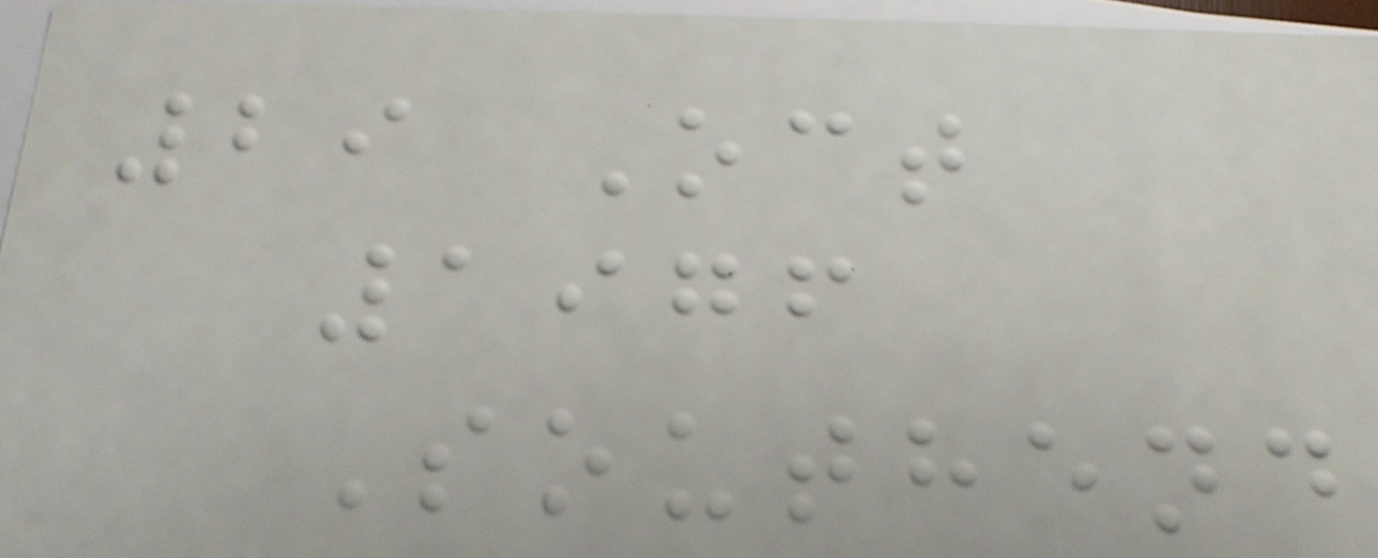29 Oct
1976
Southend
